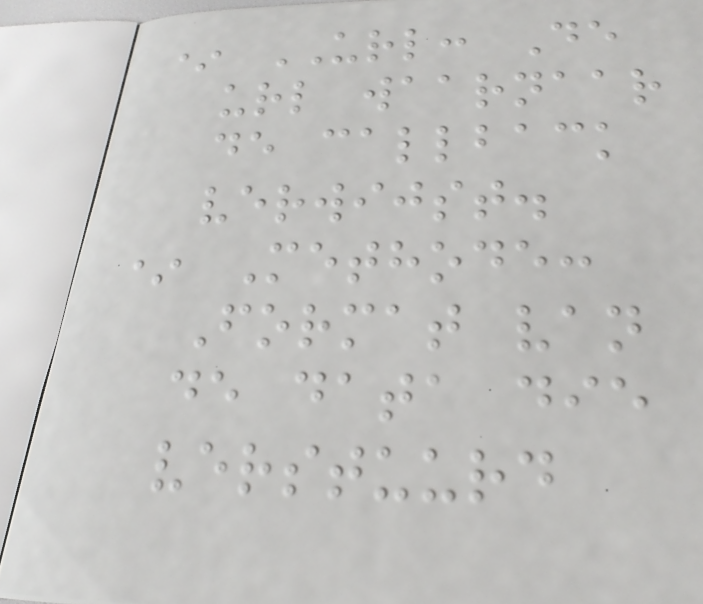* URL: De
url waarnaar
de callback
verwijst.
* Methode:
Format van
de data die
verstuurd
